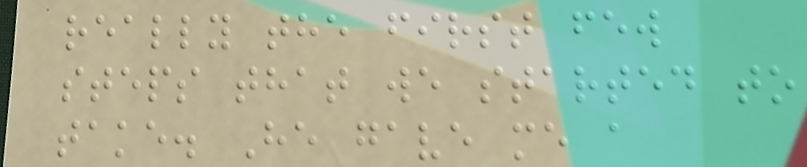really the first few
steps that we started to
take. He gave me a
